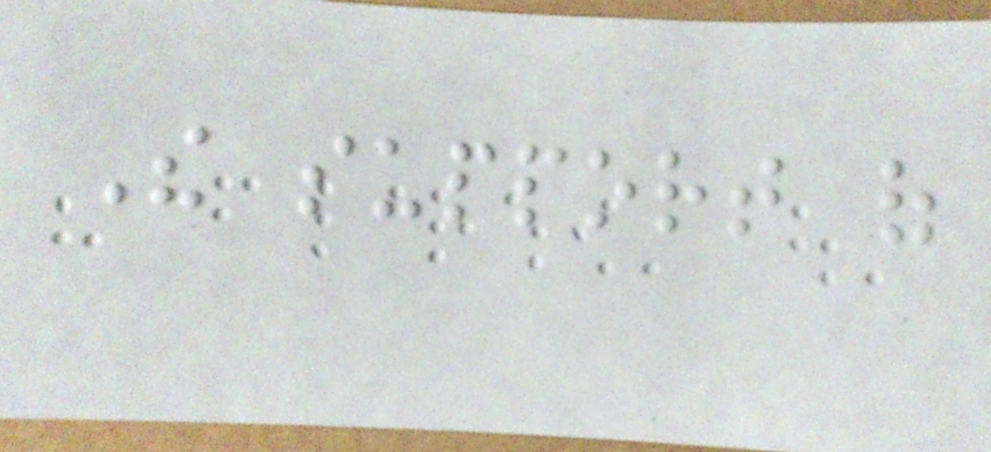The support of
